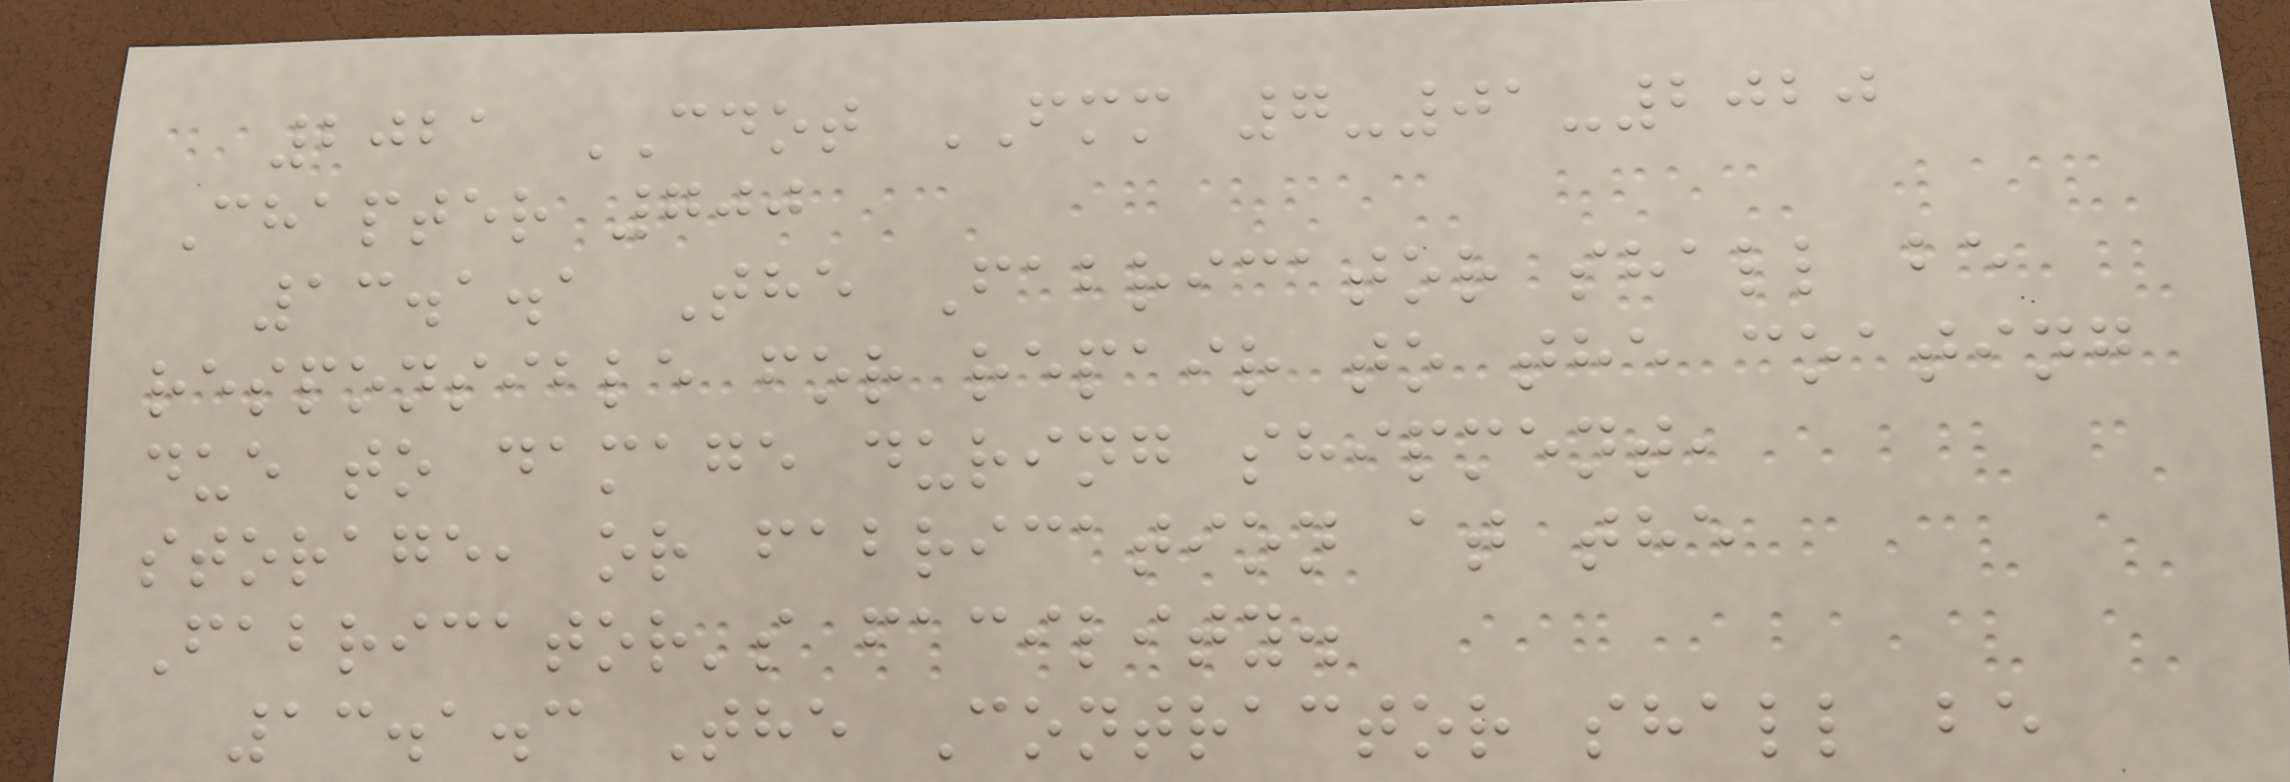2021 CDOT FMM 7-01-2020
Chapter 700
13.1.1 The Fabricator shall be
responsible for repair to the coating
due to damage during shipment,
storage, or fabrication at the
Fabricator's facility.
13.1.3 The Contractor shall be
